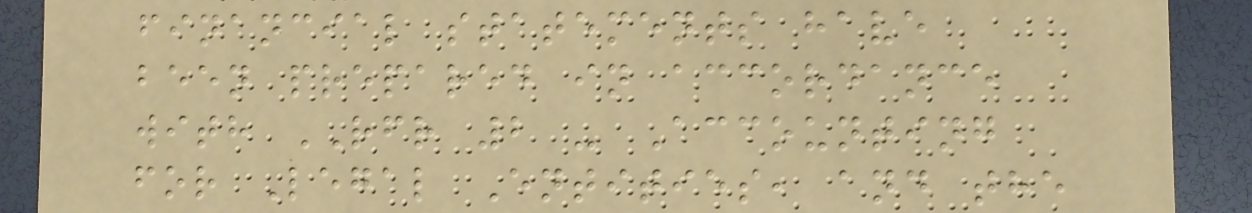financial statements have
been prepared in accordance
with RFR 2 - Accounting
for Legal Entities, and the
